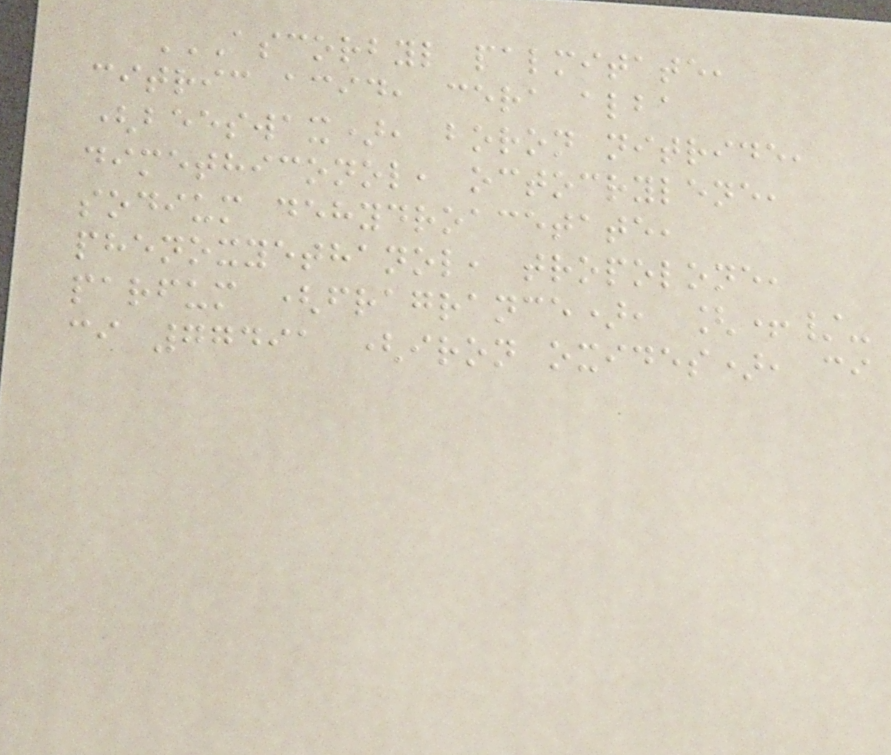ASCORBYL PALMITATE,
CITRIC ACID, CERA ALBA
(BEESWAX), BORON NITRIDE,
DIMETHICONOL, OCTOCRYLENE,
SODIUM DEHYDROACETATE,
PHENOXYETHANOL, TROPOLONE,
PARFUM (FRAGRANCE), [+/-
CI 77491 (IRON OXIDES), CI
